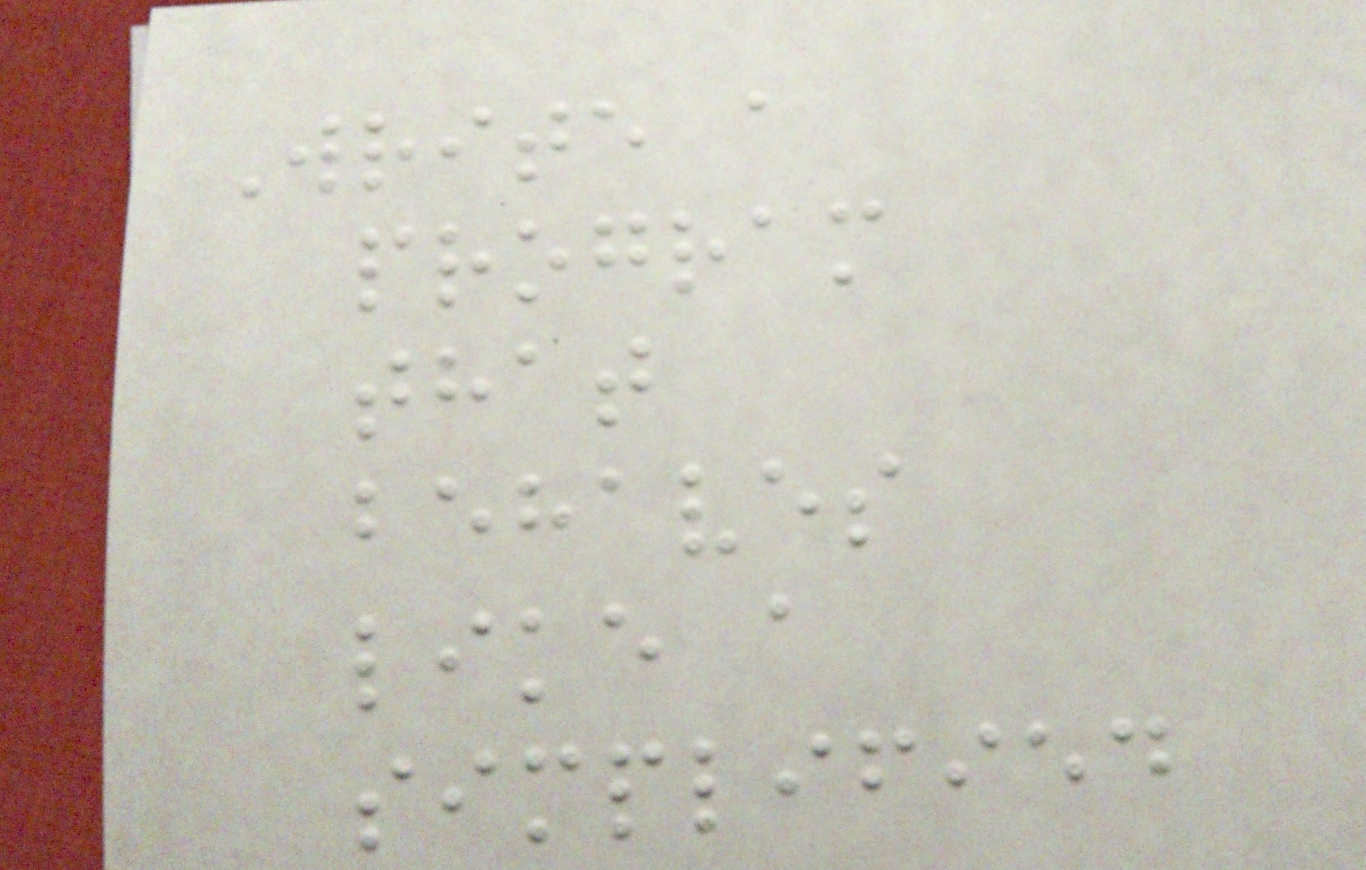Write a
program
that
behaves
like a
simplified
